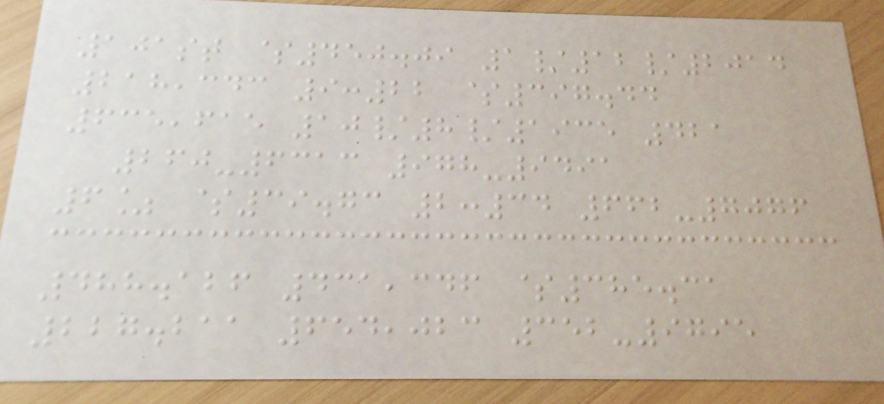101st $450.09 1/12/2014
218,343 9:22 $397.44
635,615 10/8/1935 421
260-6313 978-9491
6% $39.73 2:34 662-7076
488.126 431,346 $385.31
227.211 654,023 352-9795
